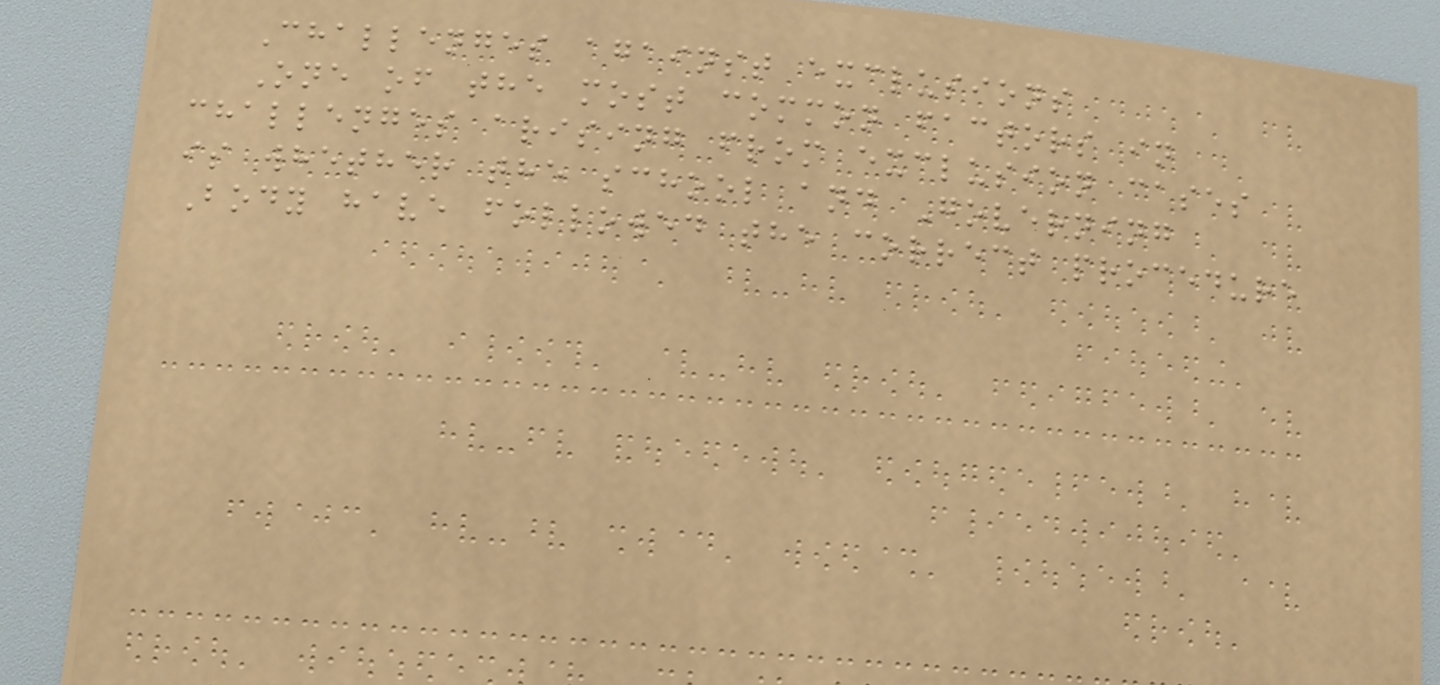Challenges against exclusions
One of the most common factors in
challenges arising from exclusion cases
is whether the school and Governing
Body have followed the correct procedure
